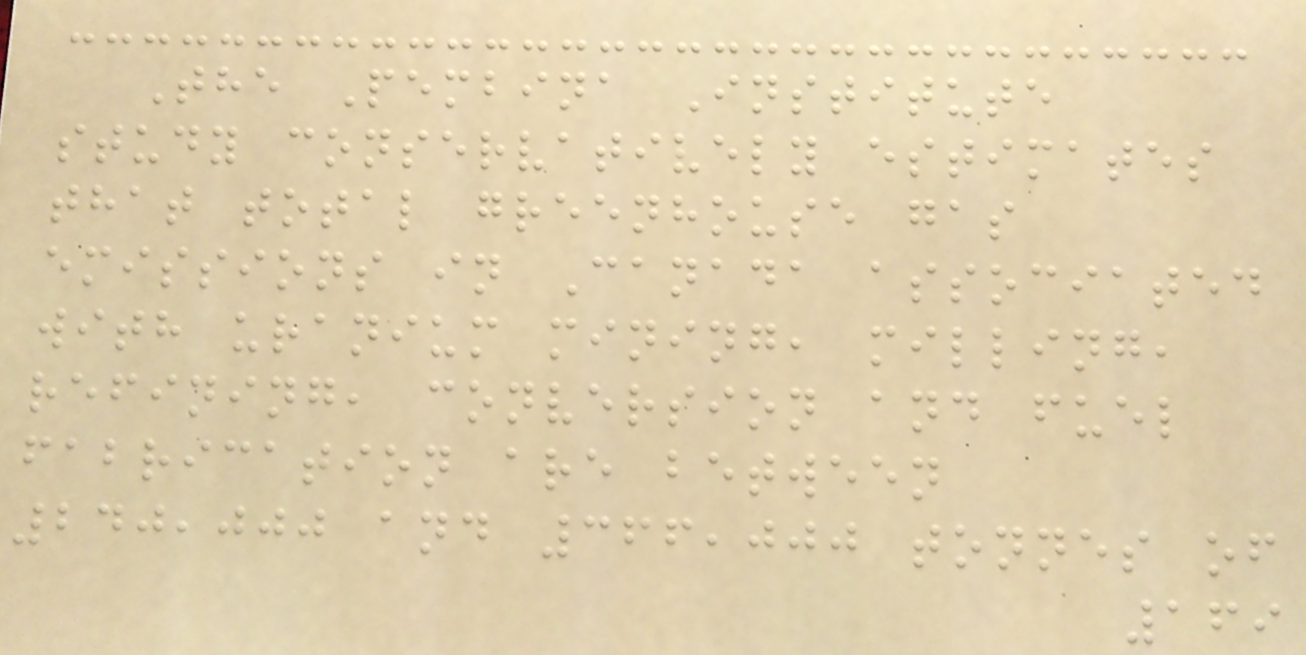The Pembina Institute
study conservatively estimates
that total greenhouse gas
emissions in Canada associated
with uranium mining, milling,
refining, conversion and fuel
fabrication are between
240,000 and 366,000 tonnes of
169
